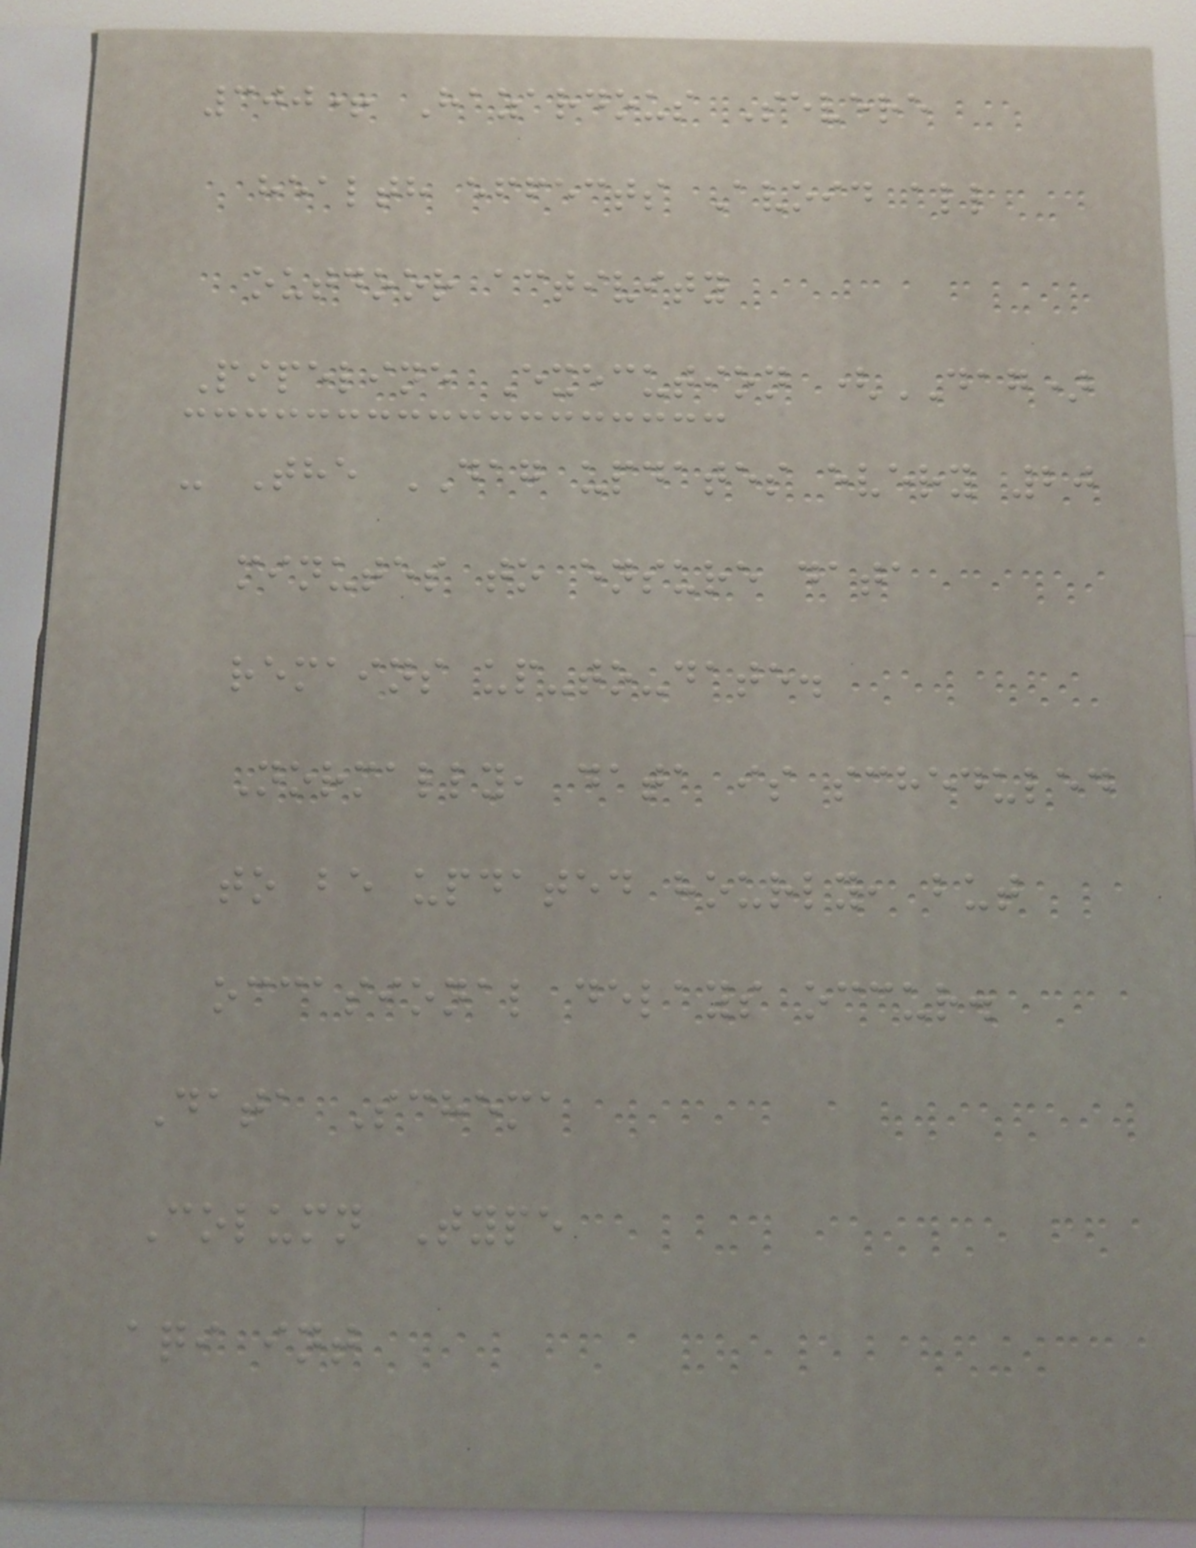300+ Hazardous Severe
health effects Avoid all
outdoor activity
Pipeline Execution (DAG)
- The DAG updates every 20
minutes to ensure data
remains up-to-date.
Normally, data is scheduled
to be updated hourly, but
occasional delays occur.
Data Schema
Column Type
aqi int
